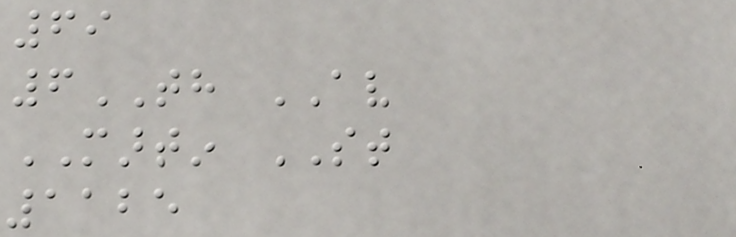69
6TH AV
MARTIN ST
1125
